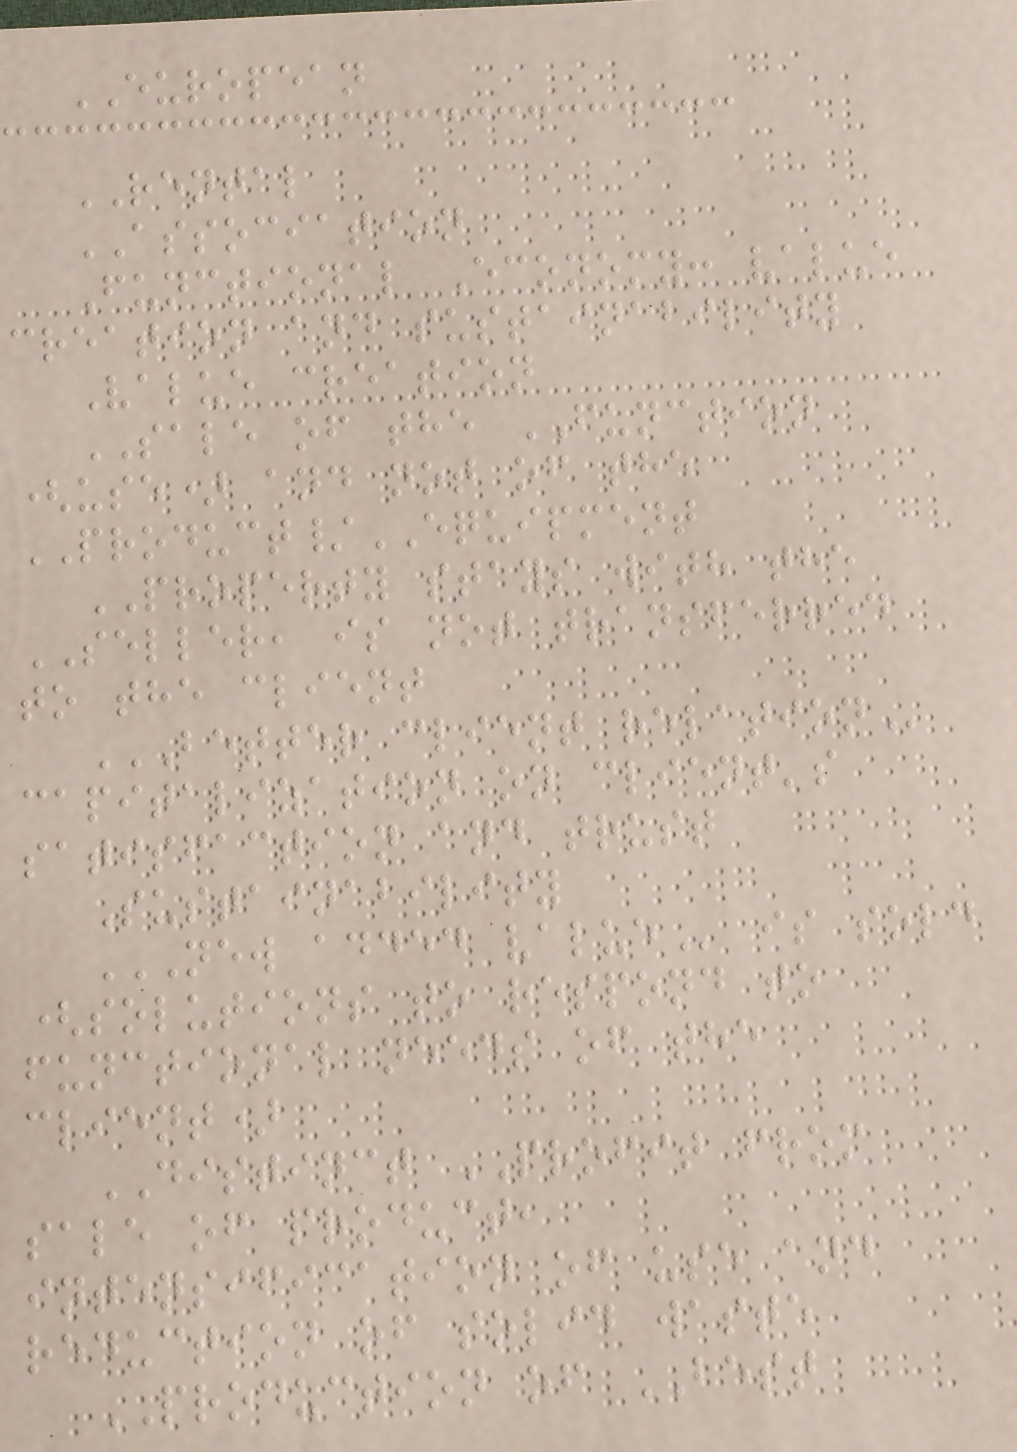EUROPEAN
RENTAL
ASSOCIATION
Functional Economy: value
creation and sustainability
Value creation
SALE of the FUNCTION
(use) and not of the
PRODUCT/EQUIPMENT
PROPERTY stays with the
SELLER, is not transferred
to the client
BETTER CLIENT RELATION
capitalization on client's
satisfaction and trust
Sustainability
NEW ADDED VALUE is sold
(solutions to respond to
functional needs of the
client)
DISTINCT PROFIT from
sale of product,
intensification of use and
reduction of solid waste
PRODUCTION of BEST
